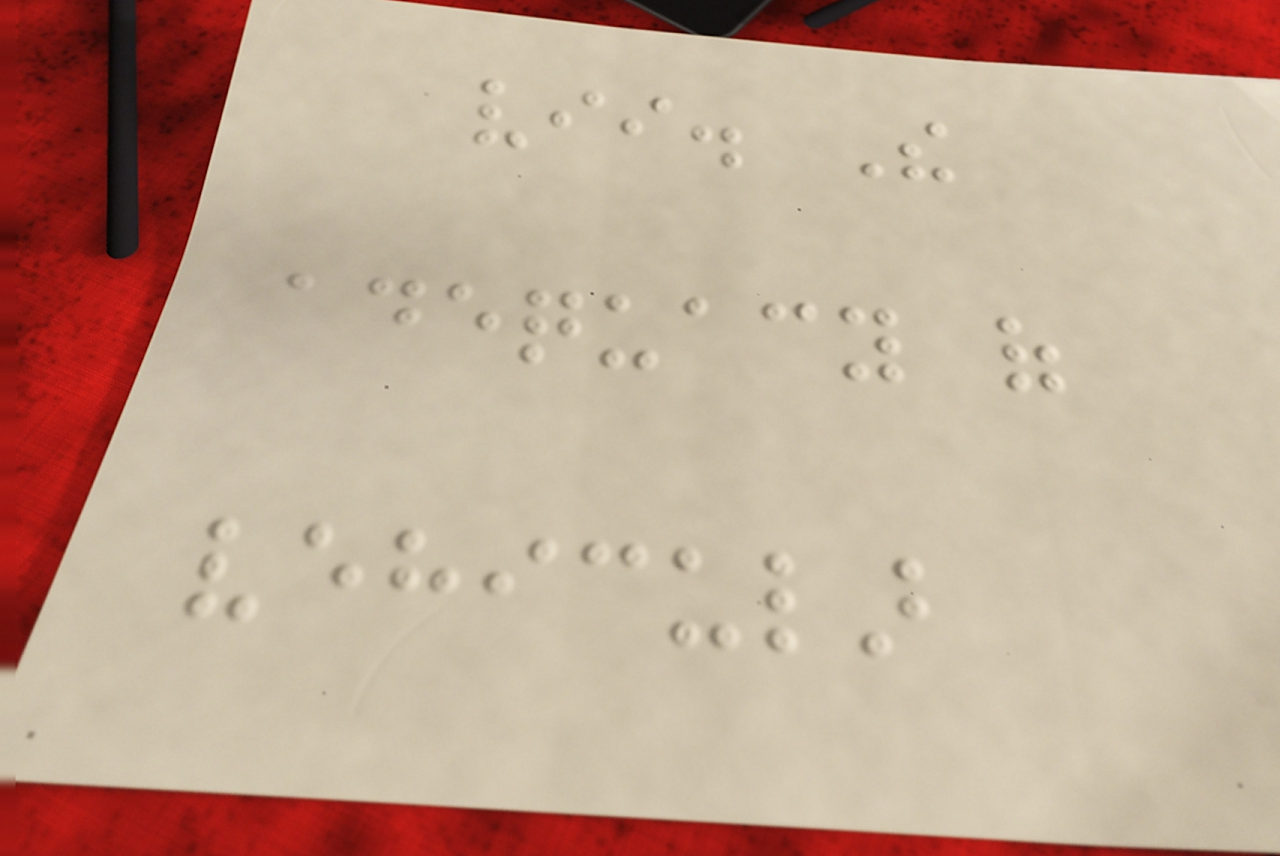vii. The
adequacy of
vehicular
